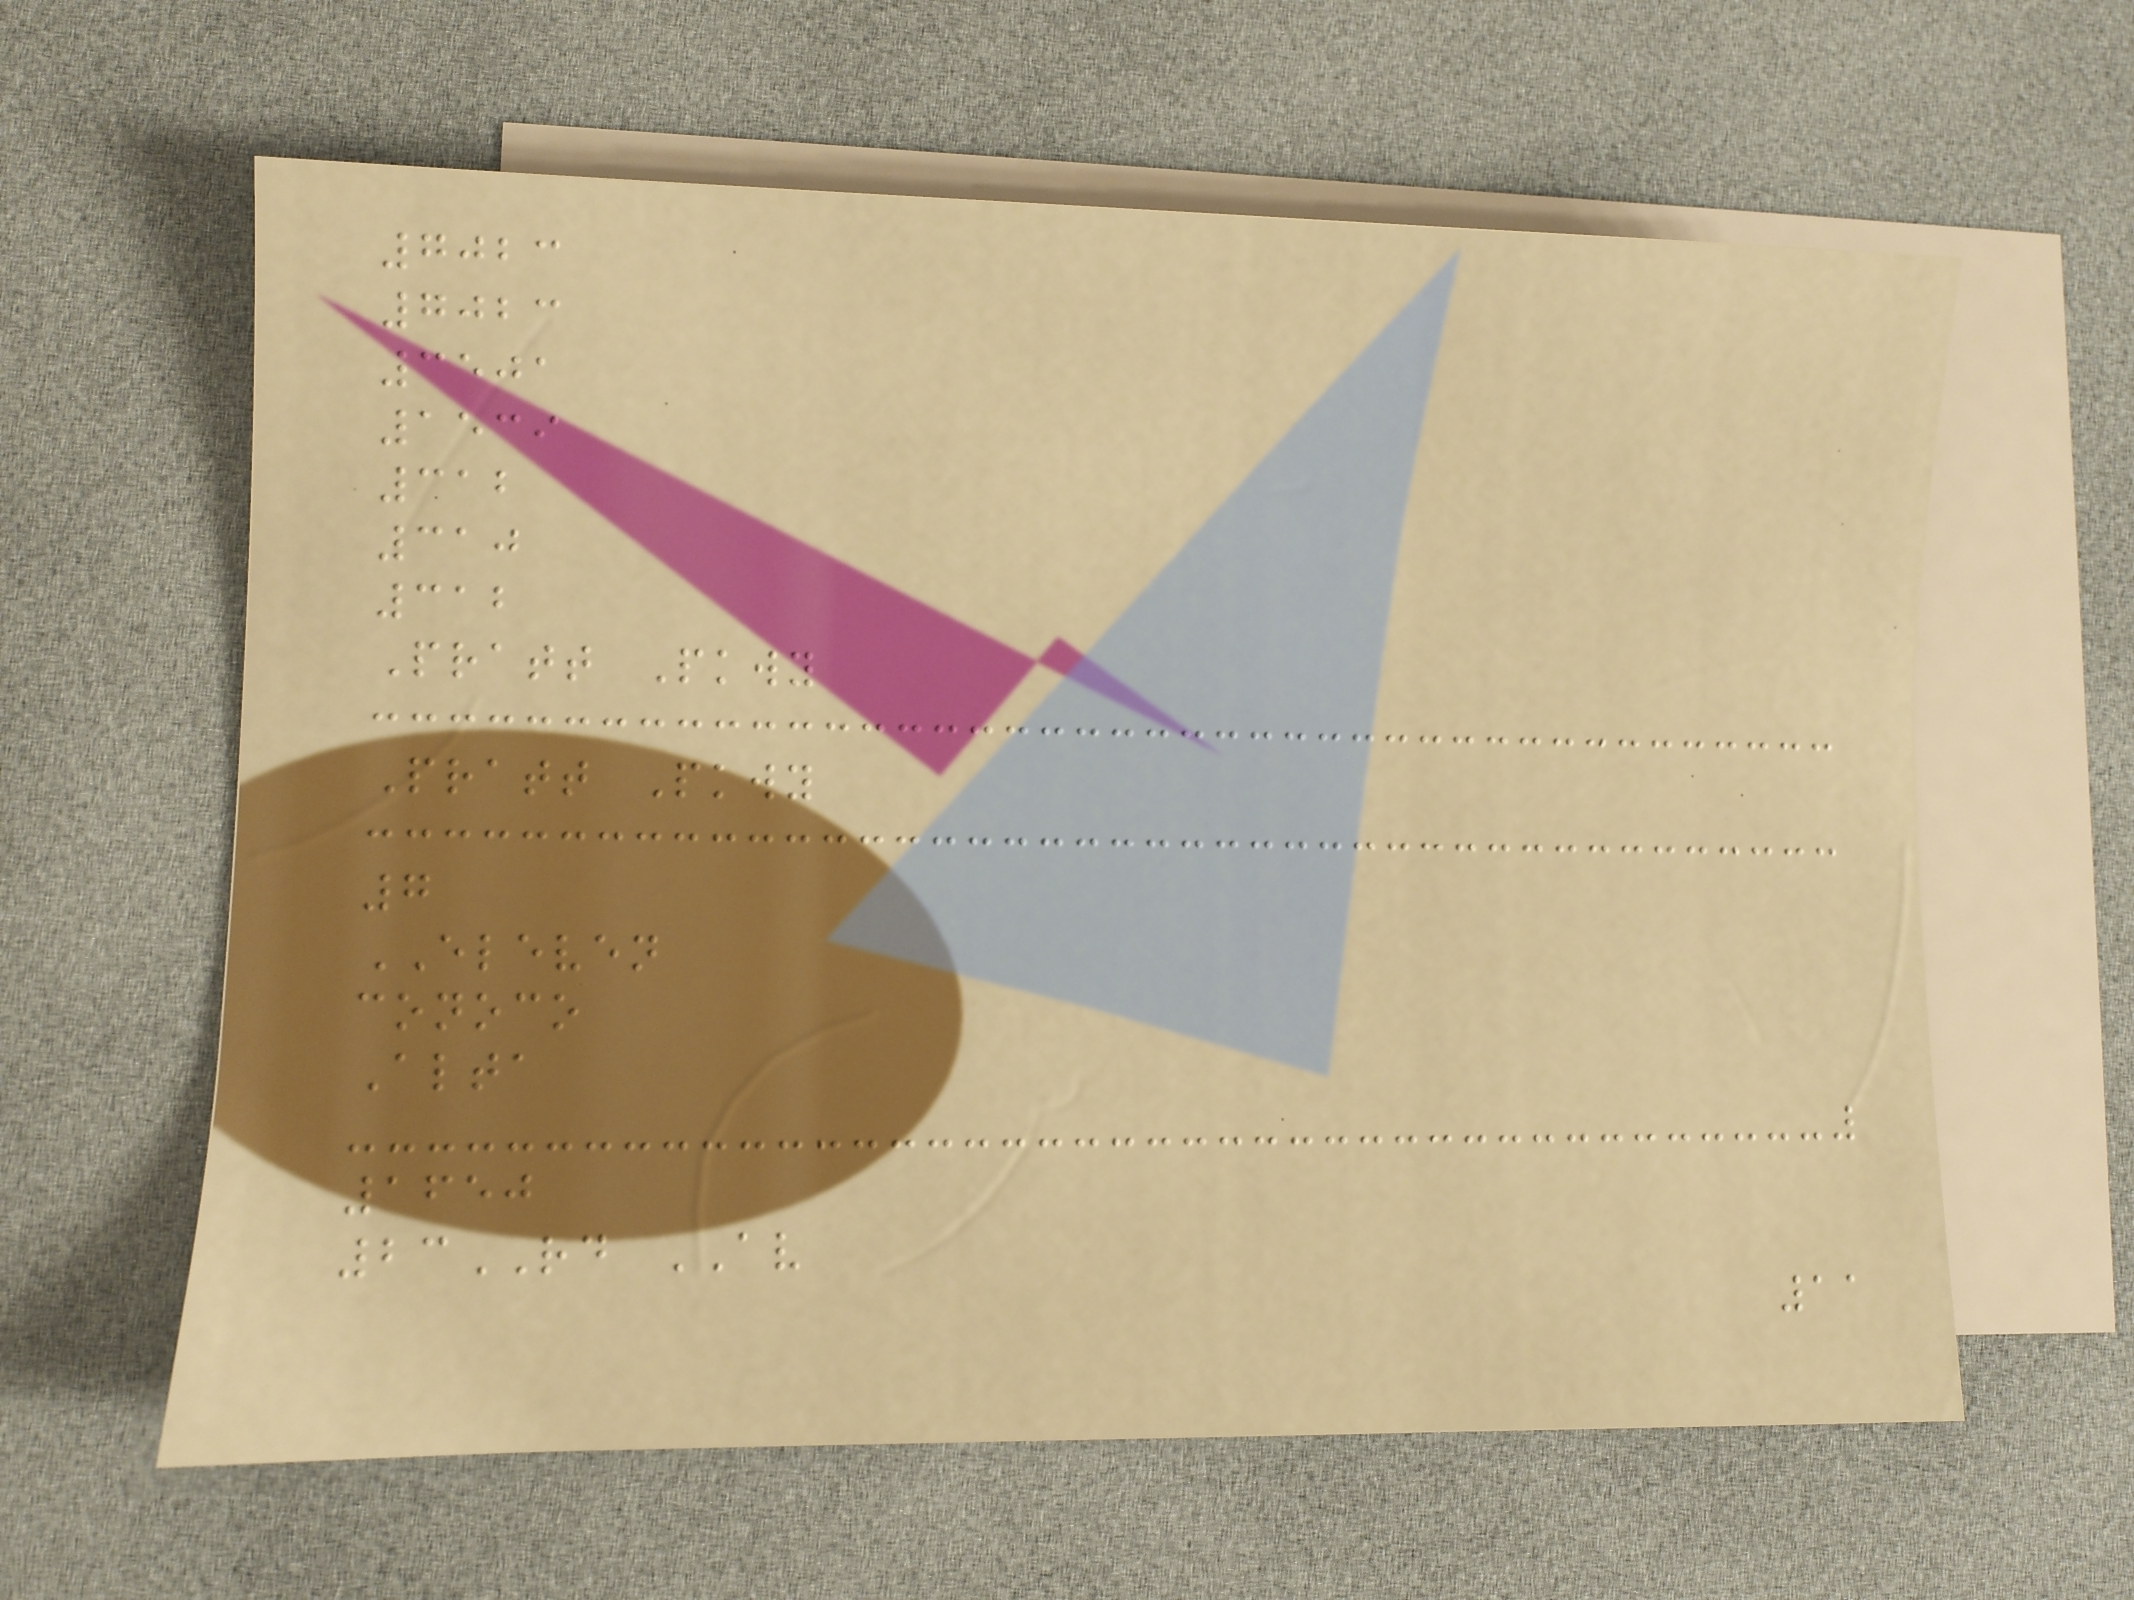7023
7023
3501
1539
312
310
312
Pratt Pkwy
Pratt Pkwy
7
ELEVEN
conoco
Alta
1650
23RD AV
11
